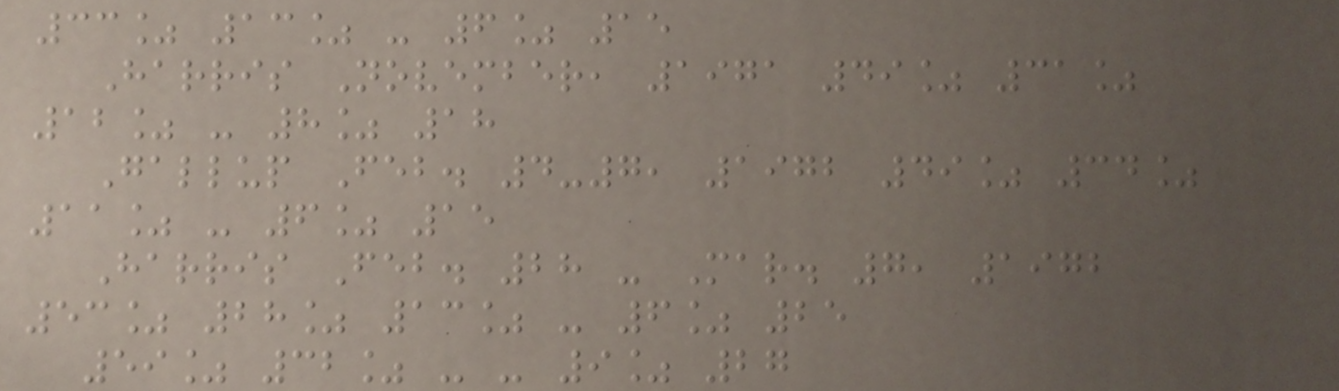33% 13% - 6% 15
Harris November, 1971 49% 31%
12% - 8% 18
Gallup Feb. 4-7, 1972 49% 34%
11% - 6% 15
Harris Feb. 28 - Mar. 7, 1972
53% 28% 13% - 6% 25
59% 32% - - 9% 27
